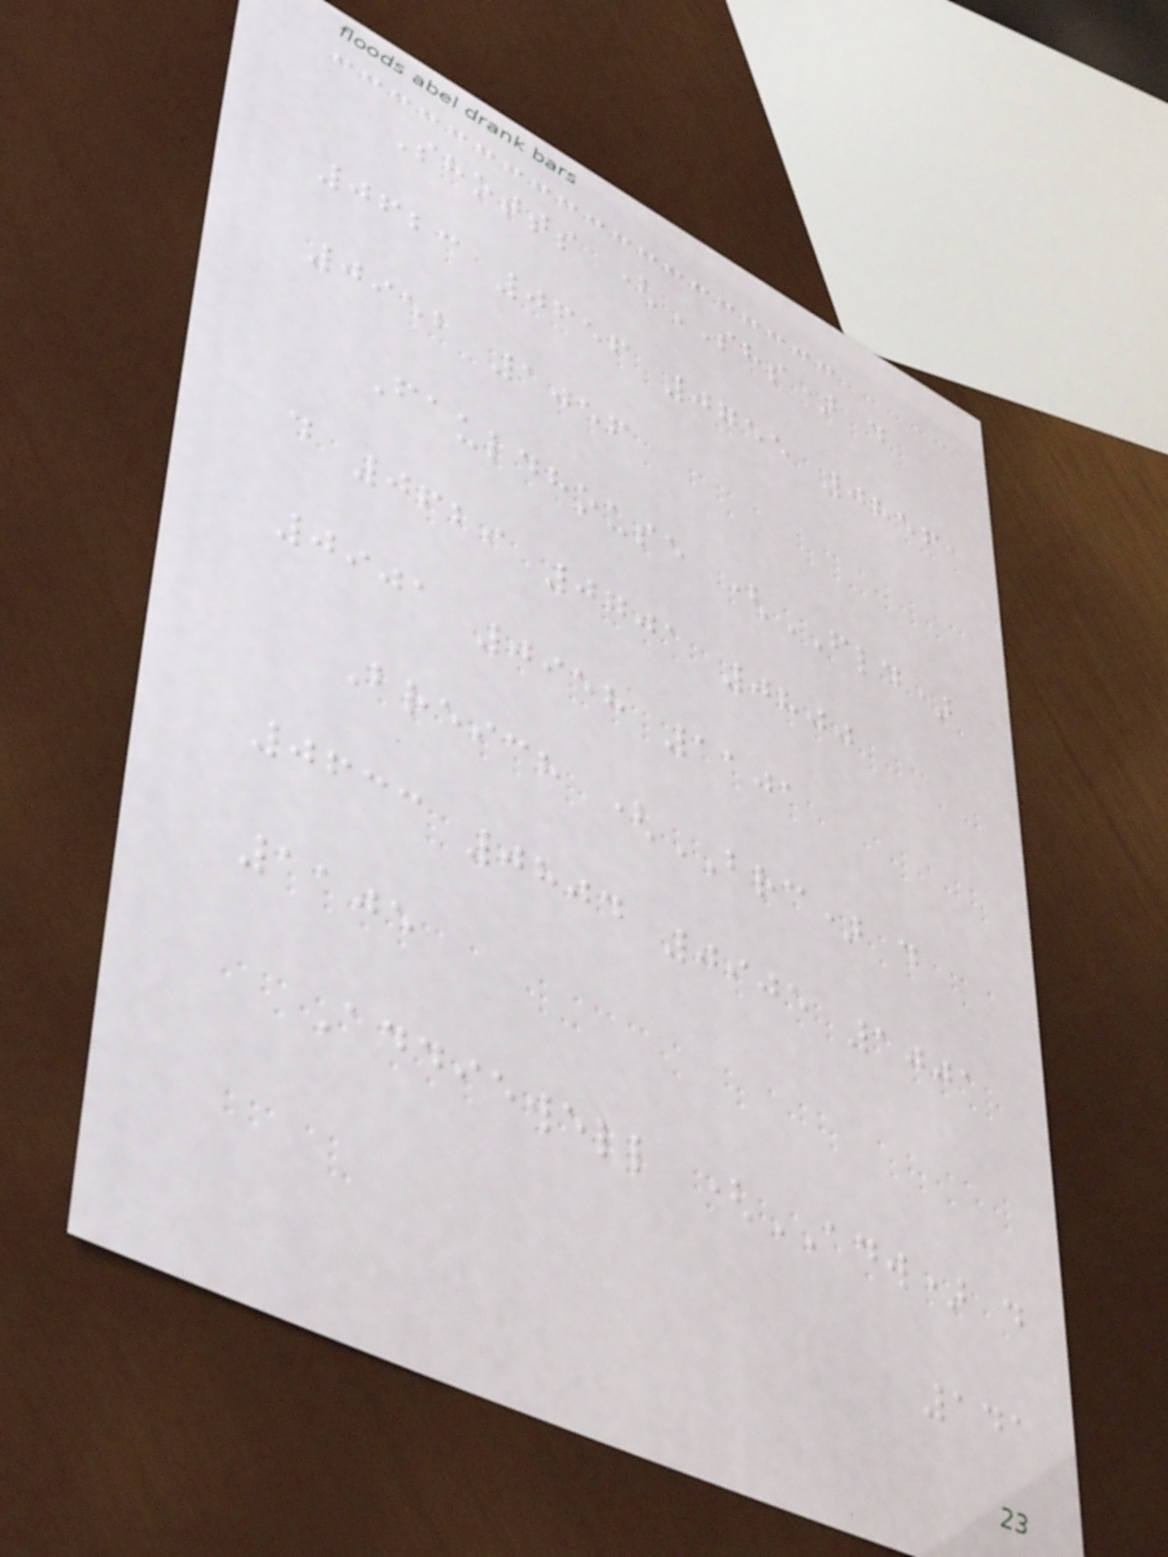Shotts (SHS) d
0623 0656 0755 0856
0952 1056
Fauldhouse (FLD)
d 0629 0701 0800
0901 0958 1101
Breich (BRC) d
0633 0804 0905 1001
1105
Addiewell (ADW) d
141
